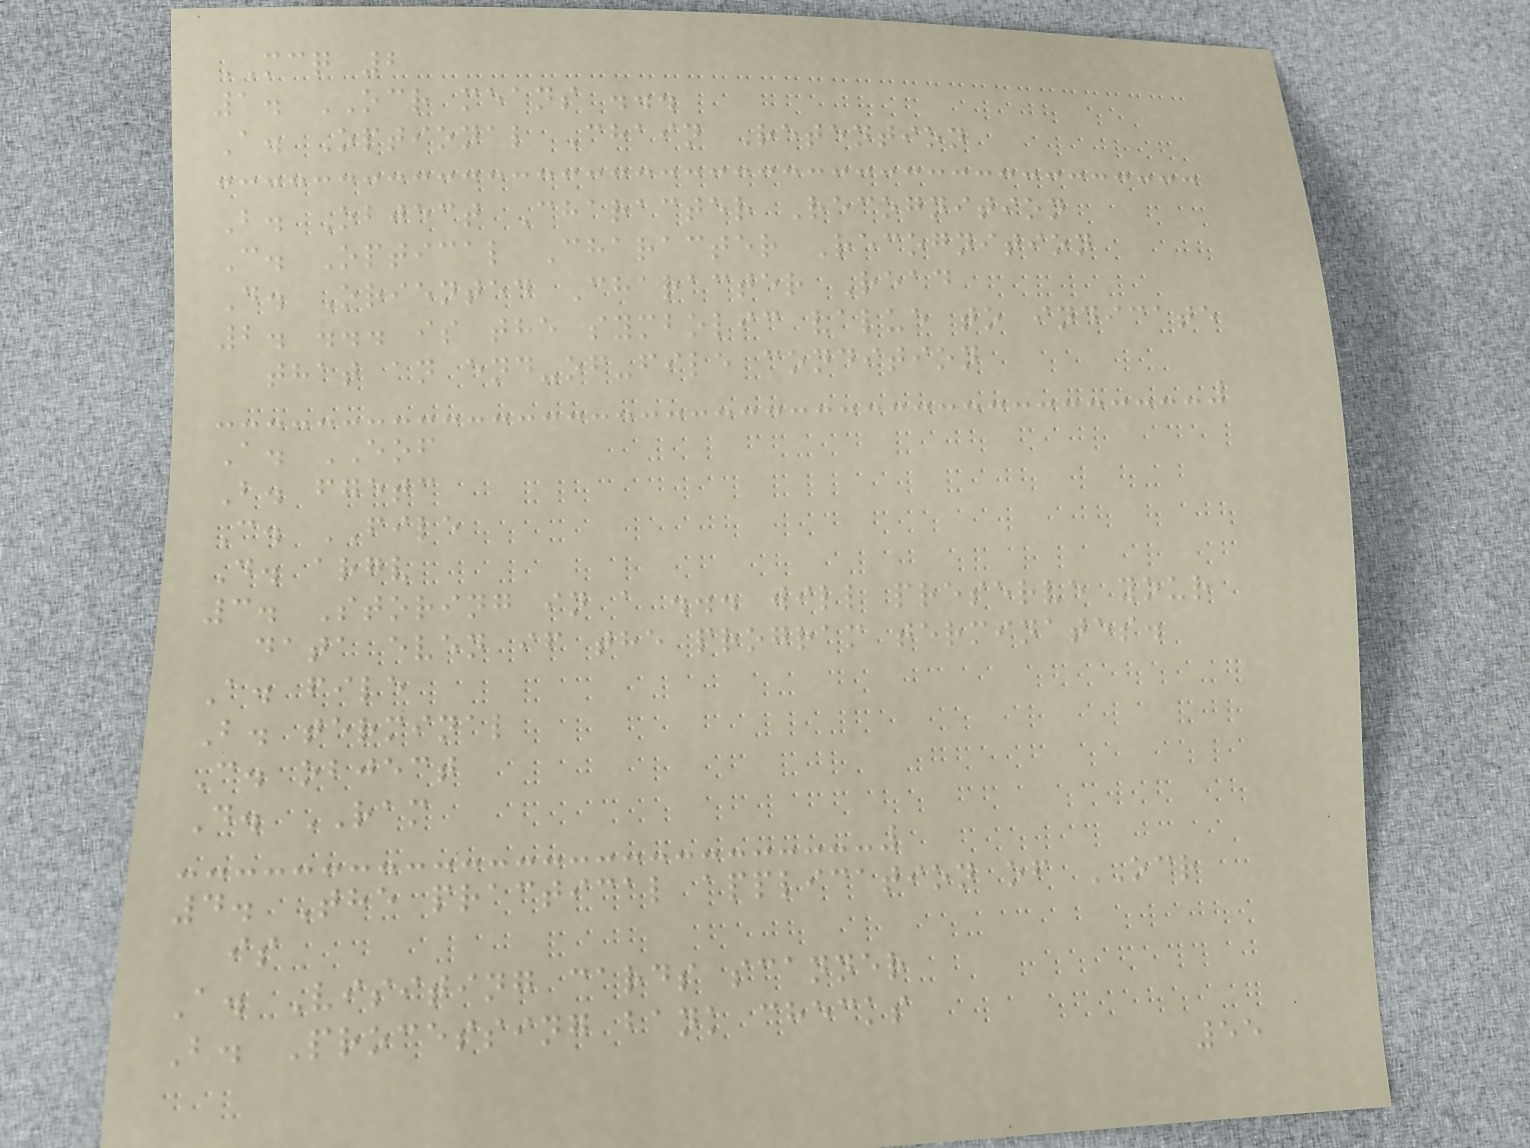MCQ 2
1. OCR means ...
A. Optional Chain Retention
B. Object Character Recognition
C. Optical Character Recognition
D. Oriented Character Read
2. ... is the symbolic value to indicate
that an end-of-file condition
A. EOF
B. fgetc
C. FILE
D. argv
3. Storing in a ... will preserve your
data even if the program terminates.
A. file
B. terminal
C. object
D. RAM
4. The practical application of OCR
is
A. Visiting cards scanner
B. Processing bank checks
55
